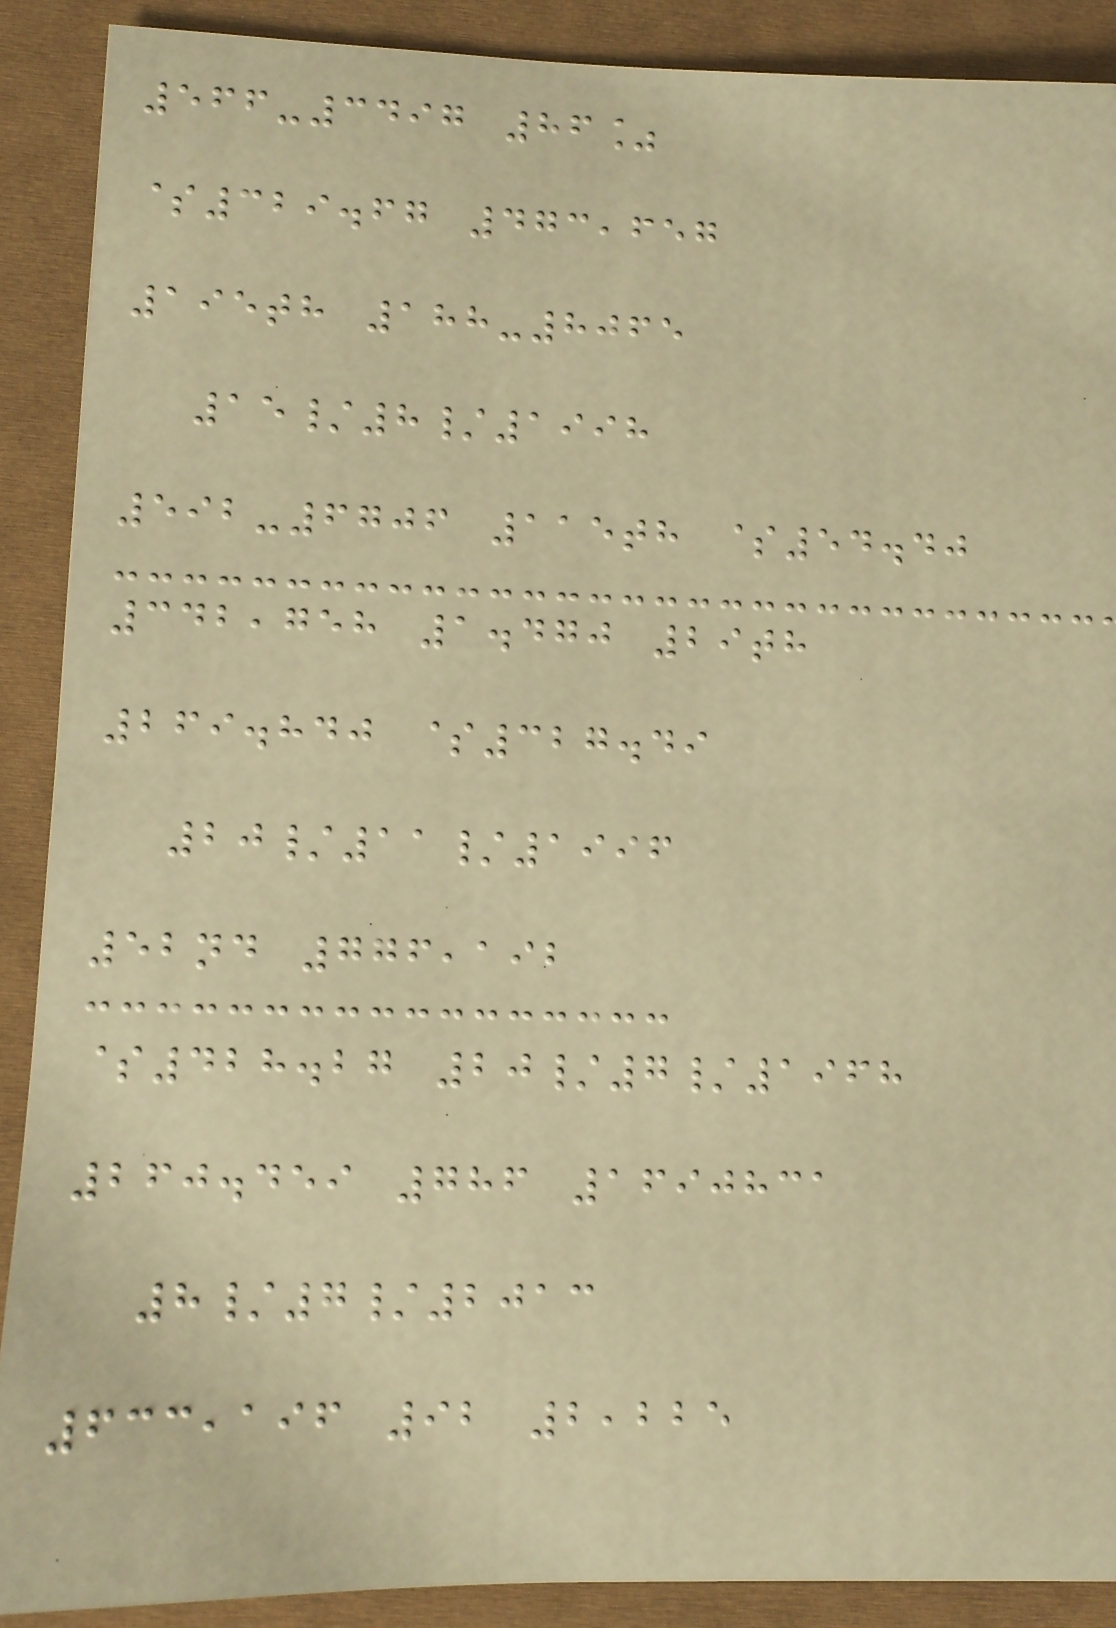566-3497 86%
$329.67 473,657
195th 188-8065
15/8/1998
592-6706 115th $54.40
342,758 1.470 29th
269.840 $327.49
20/11/1996
52nd 776,192
$428.27 20/7/1968
260.459 786 1690831
8/7/2013
633,196 92 2,225
